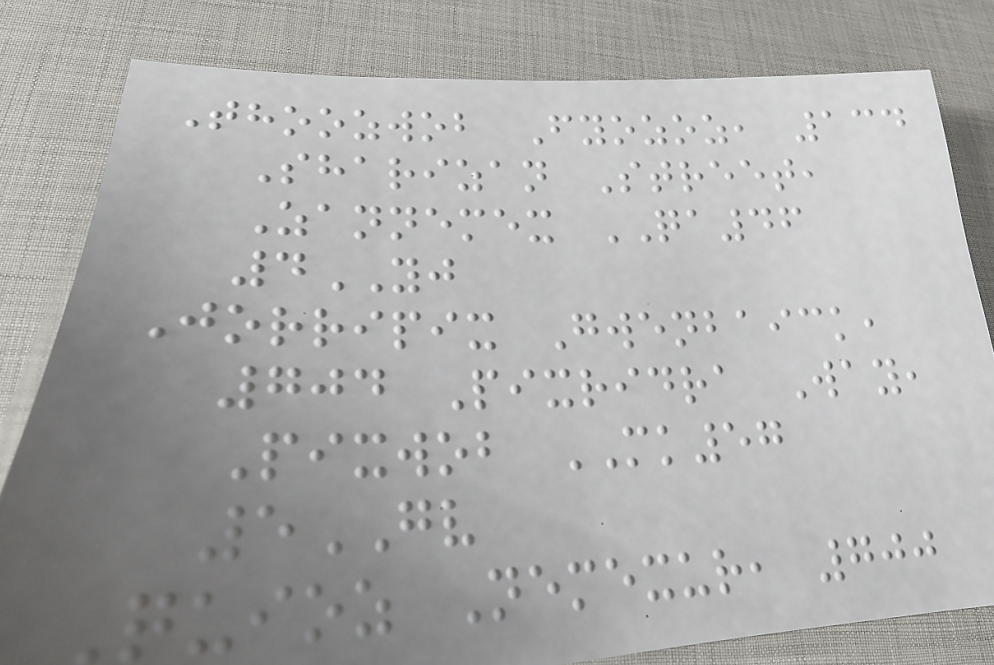Thoozwob Fyozoz, 134
Sharizan Street,
Zannemex QA46
4YJ
Jorripix Gwenbaick,
704 Pixridra Way,
Pixwob MK57
5GV
Quioz Nemexur, 700
